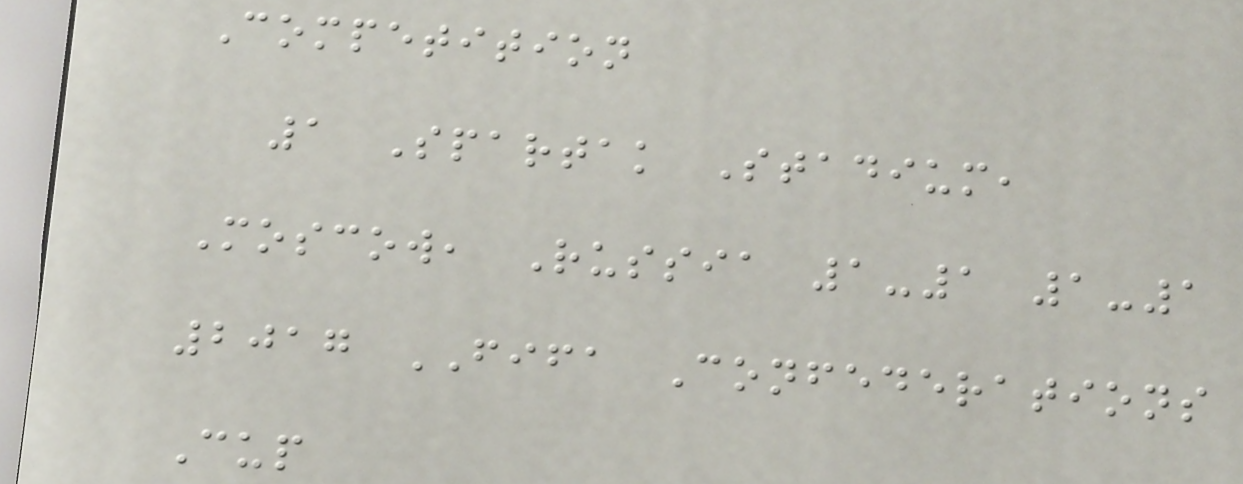Competition
1 Spartak Stadium,
Moscow, Russia 1-1 1-1
2017 FIFA Confederations
Cup
